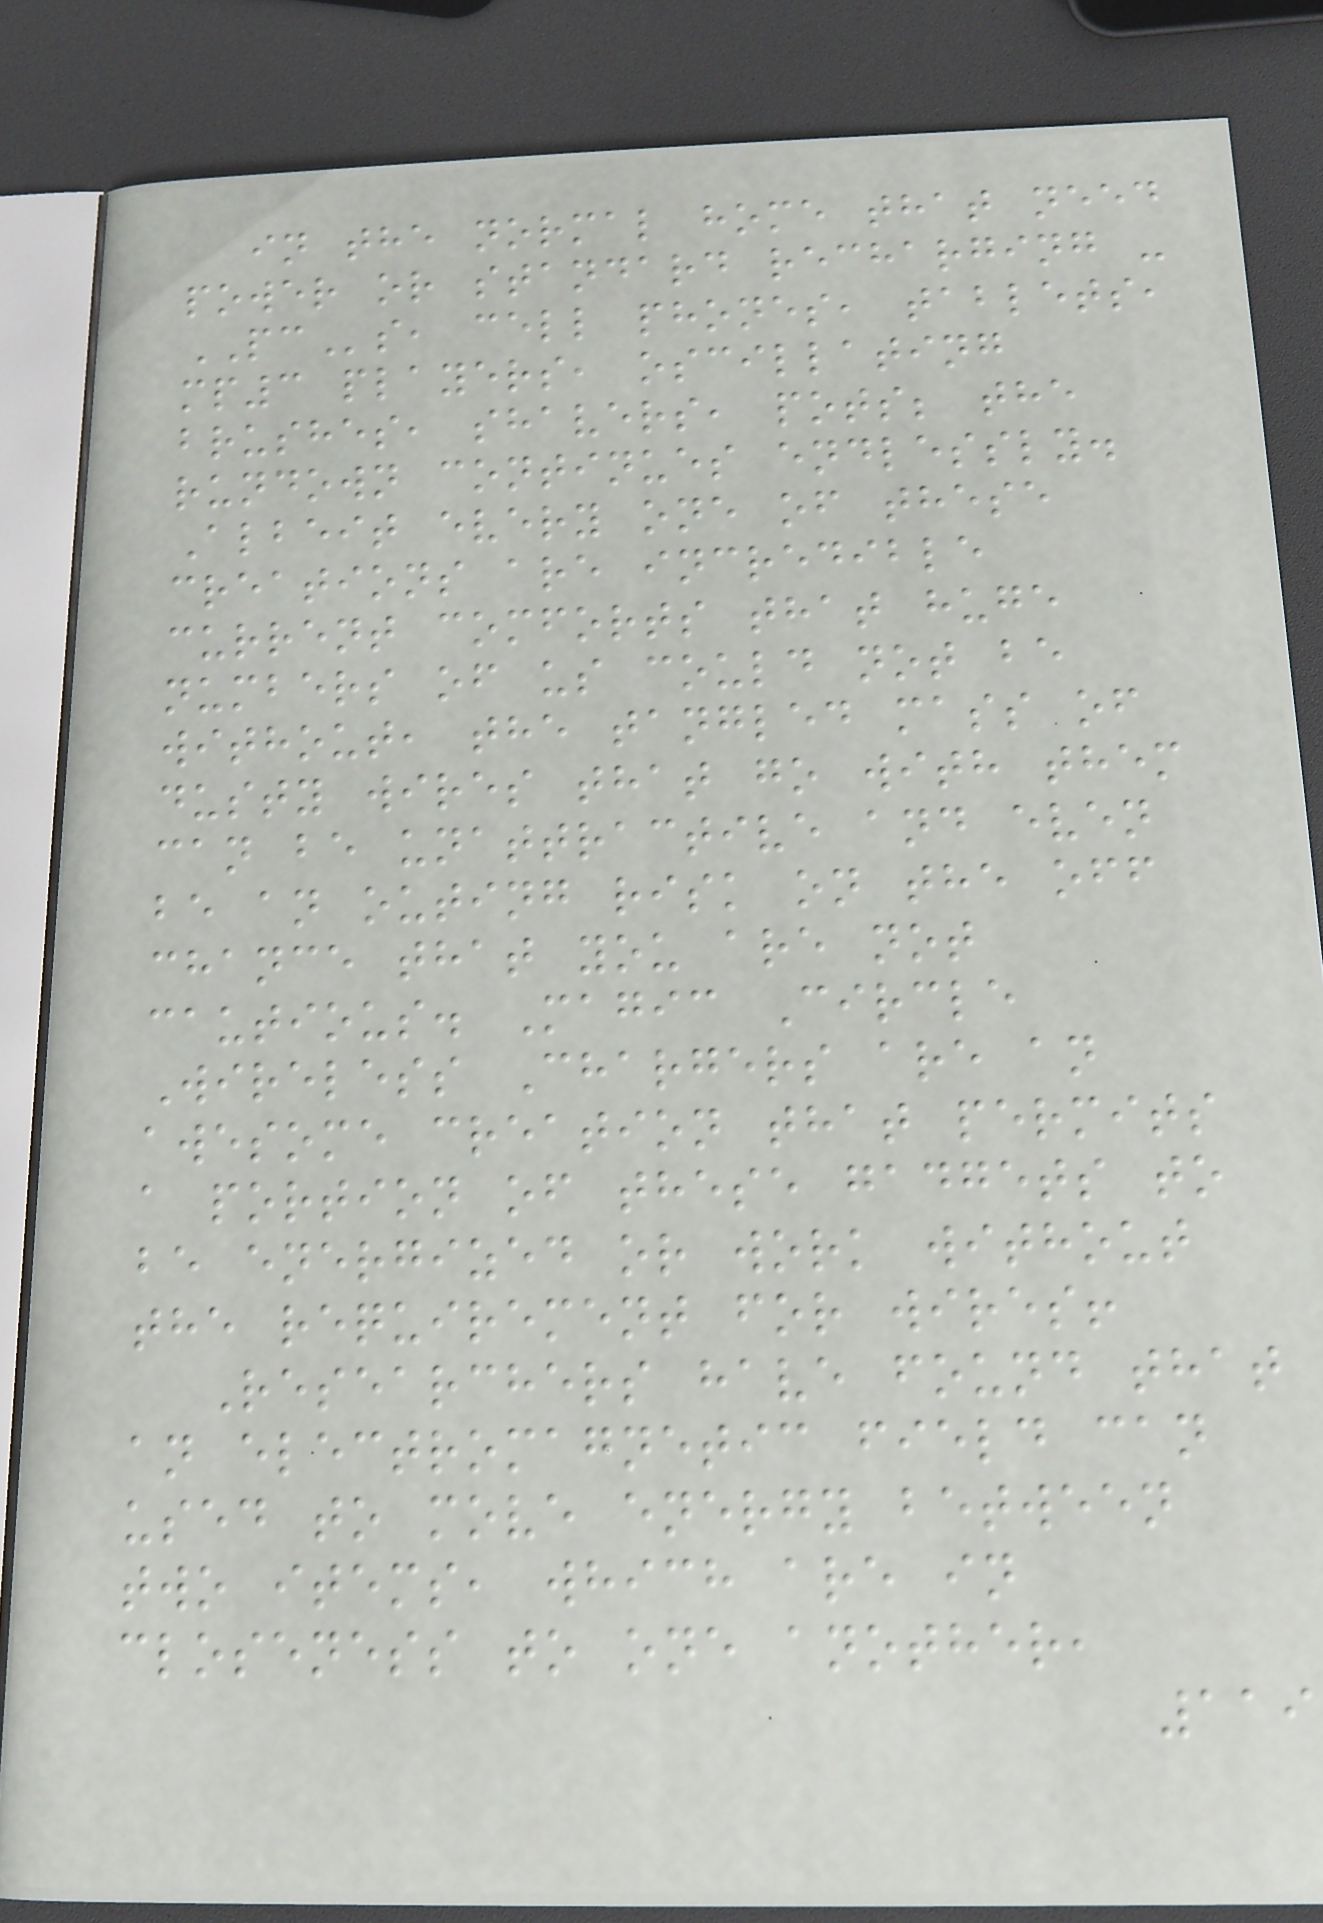in the normal home that need
power or standard recharging -
PCs, cell phones, tablets,
mp3 players, oscillating
brushes, shavers, pots; the
rundown continues endlessly.
Albeit every one of these
creations are incredible
current comforts that huge
numbers of us could not be
without, the tangled mass of
dusty wires that go with them
can be unattractive and even
be an outing risk on the off
chance that you are not
cautious. Magic Circle
Wireless Chargers are an
awesome creation that permits
a portion of these gadgets to
be energized or work without
the requirement for wires!
Researchers have found that
an electromagnetic field can
used to move energy between
two items, which are in
closeness to one another,
119
